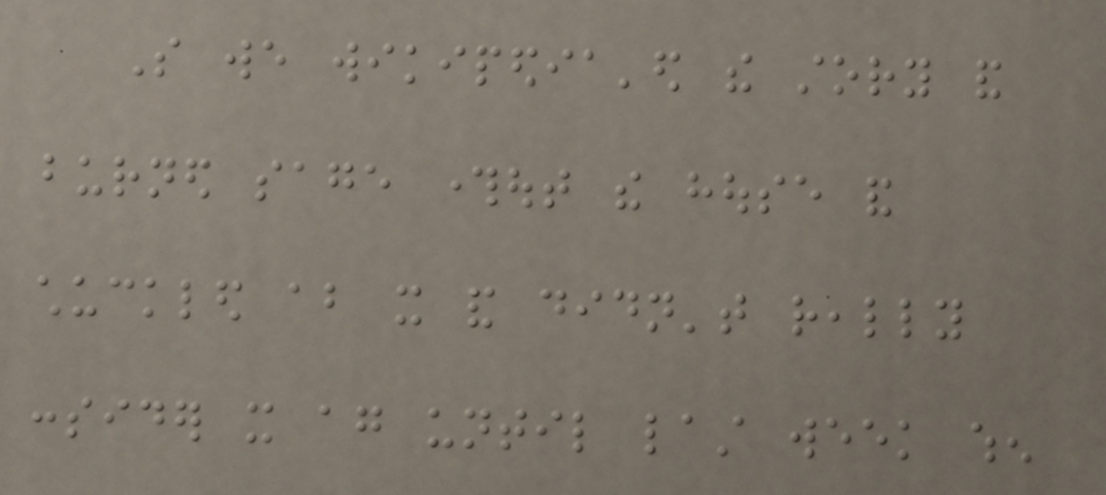So we wikipedia'ed the story and
burned sage throughout the house and
chuckled about it and didn't really
consider it again until last week when
